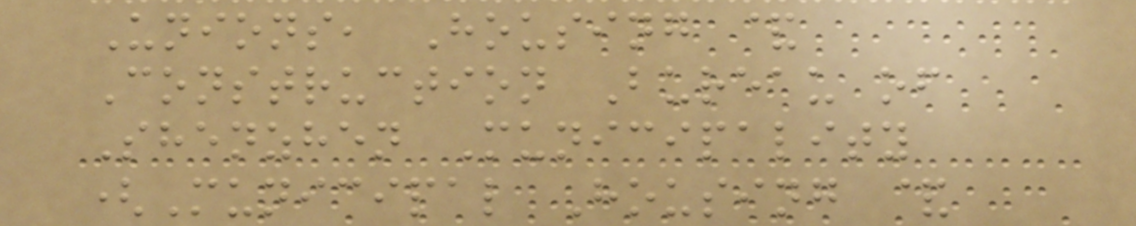Unions, Housing &
Construction Bureau of
Shenzhen Municipality
(Municipal Housing &
